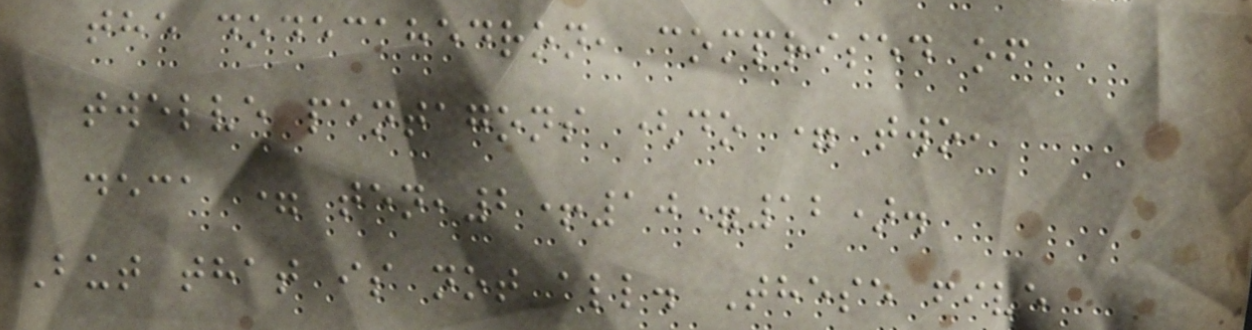the dodecahedron, comprised of
twelve pentagons (do = two,
deca = ten,2+10=12).
But that is not all. These five
